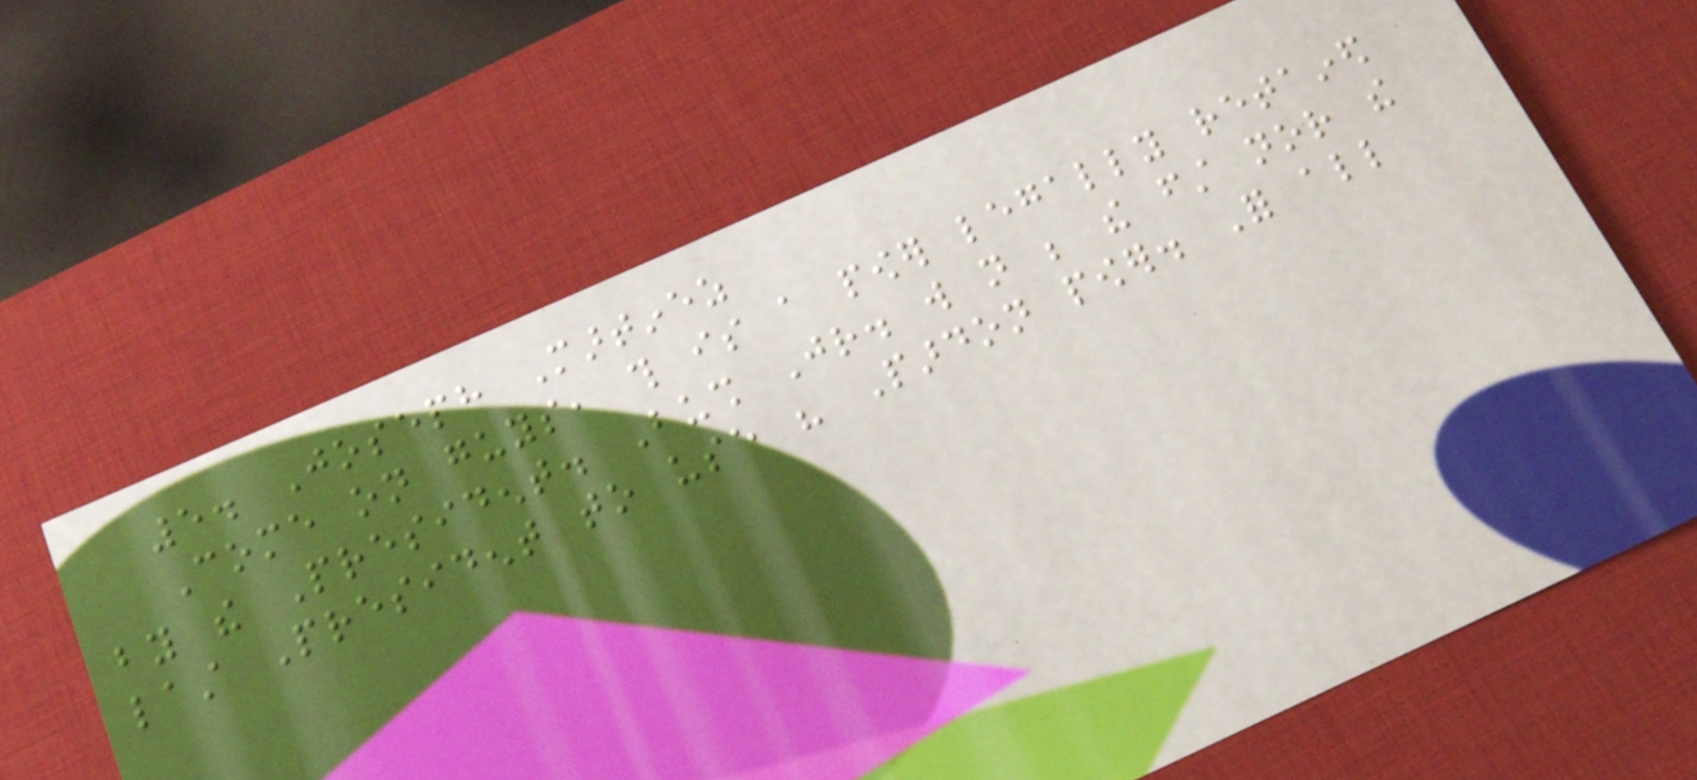5. Joseph Martinez
Come on guys, this is a power legally retained
by the President. Bush Jr. will not be the first nor the
last President to use his Pardon power. For all
